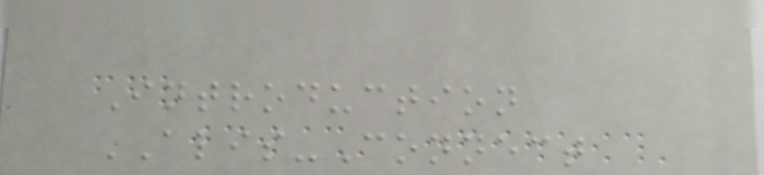Introduction
ALIS-Connect
